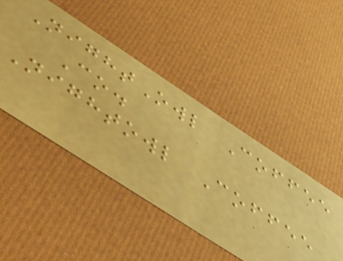NightOwl Coffee
Co.
Nightowl Coffee
